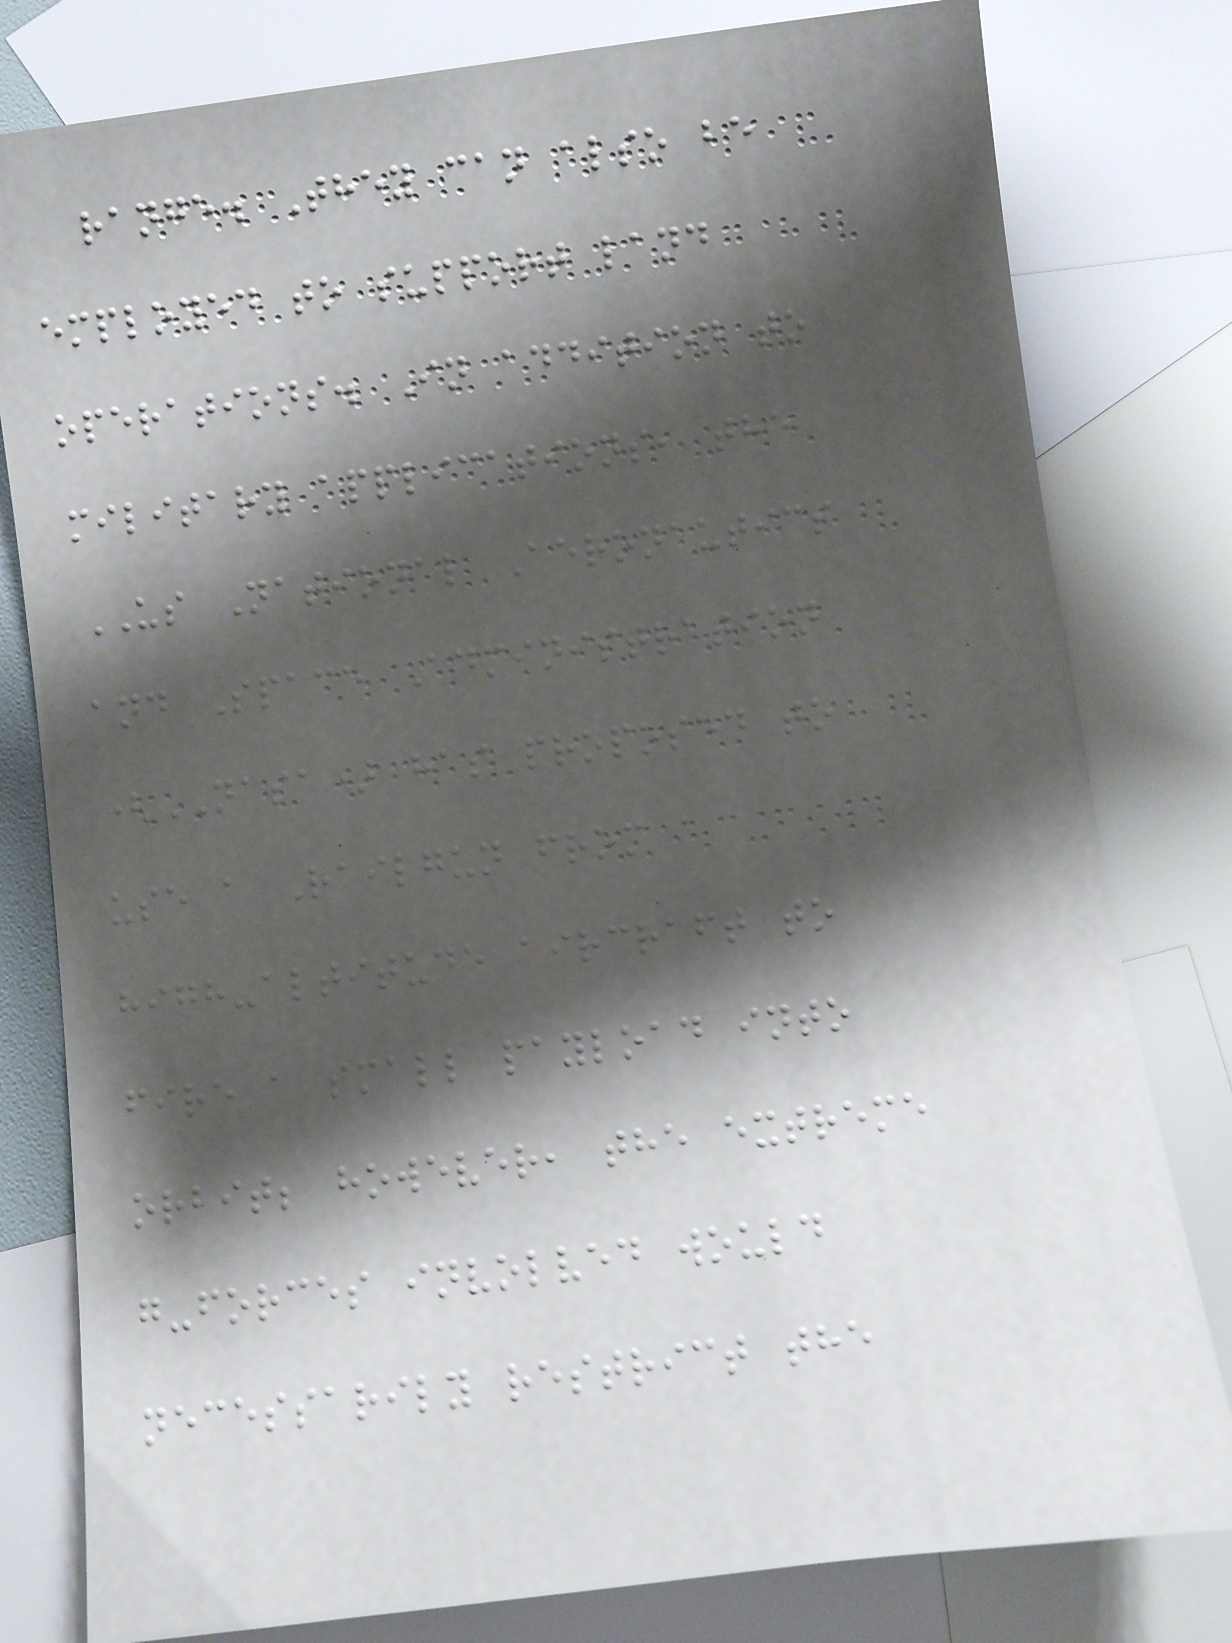range. They can also be
employed to support land
operations. In addition to
military applications, the
US National Aeronautics
and Space Administration
(NASA) has proposed to
use a Railgun from a
high-altitude aircraft to
fire a small payload into
orbit; however, the extreme
g-forces involved would
necessarily restrict the
